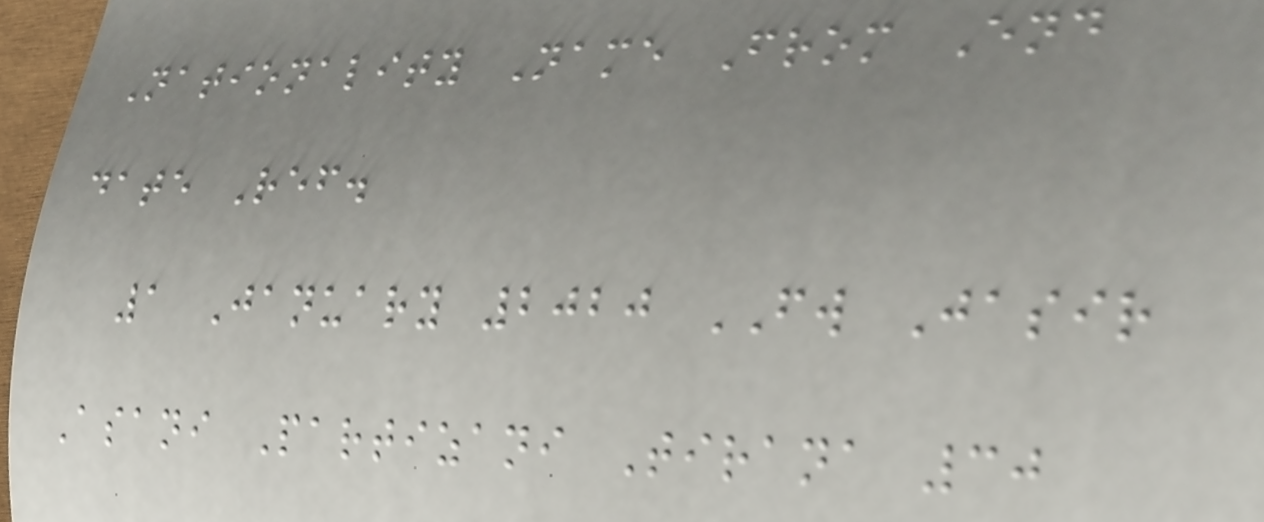Nationality Name From End
date Ref.
1 January 2020 FW Jasir
Asani Partizani Tirana 30
